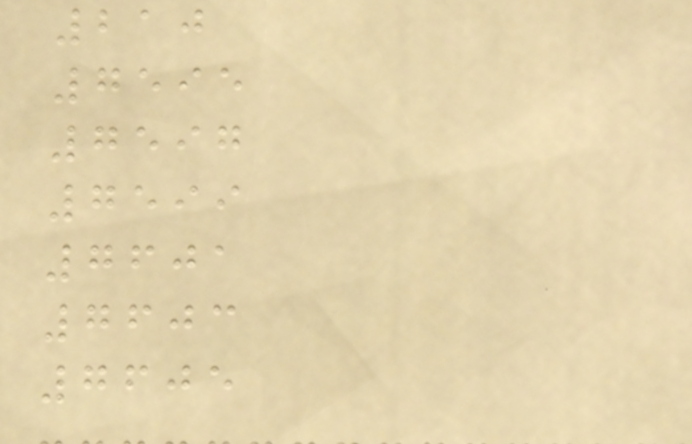210
7595
7597
7599
7601
7603
7605
